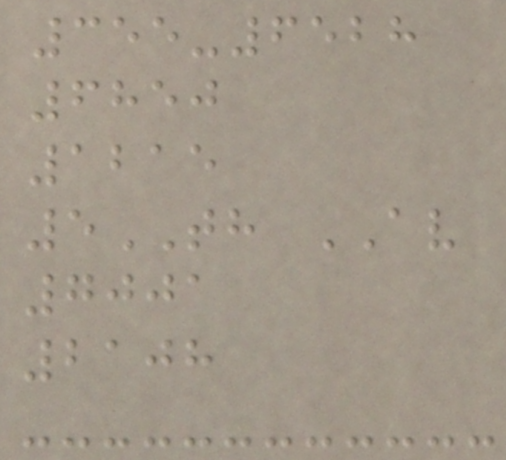355-6528
6850
1215
5TH AV
7001
2108
